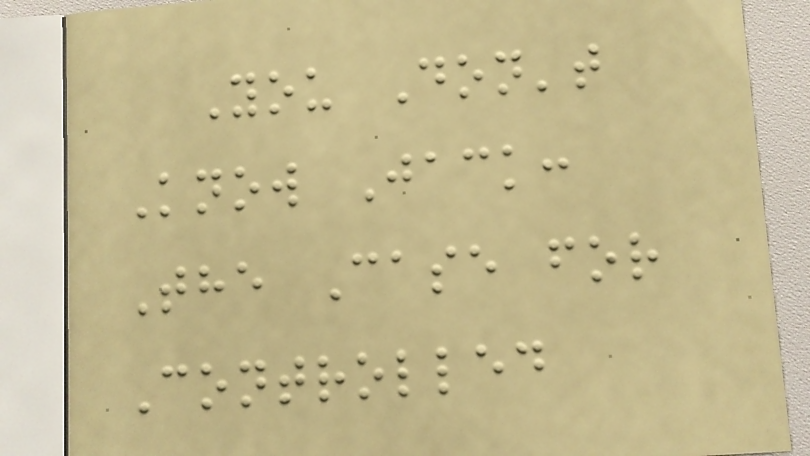You Don't
Know Jack:
The Case for
Controlled
